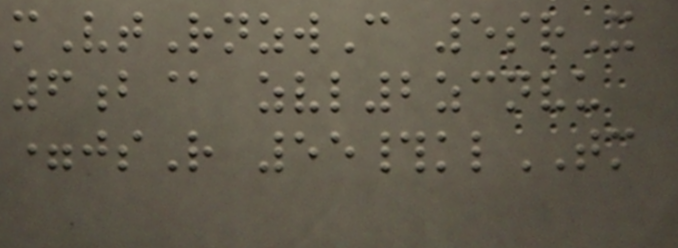mVtRnzwC 5srX
6b@ zvl2zcnvu
=jsR 55#klTM
